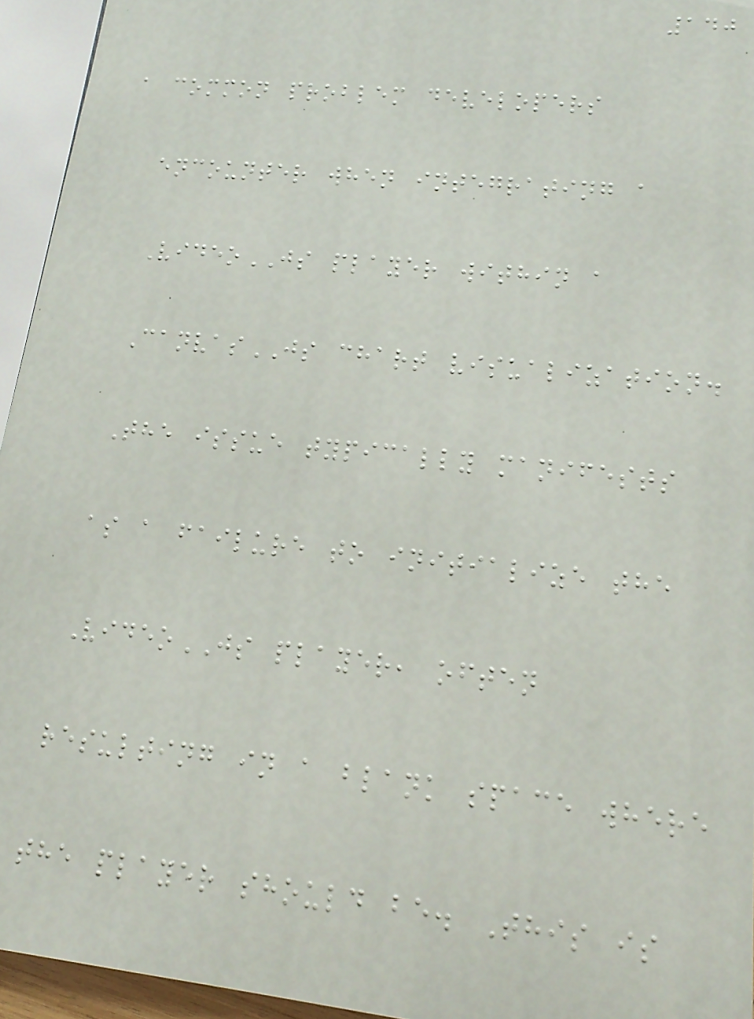140
a common problem developers
encounter when integrating a
VideoJS player within a
CanvasJS chart visualization.
The issue typically manifests
as a failure to initialize the
VideoJS player, often
resulting in a blank space where
the player should be. This is
